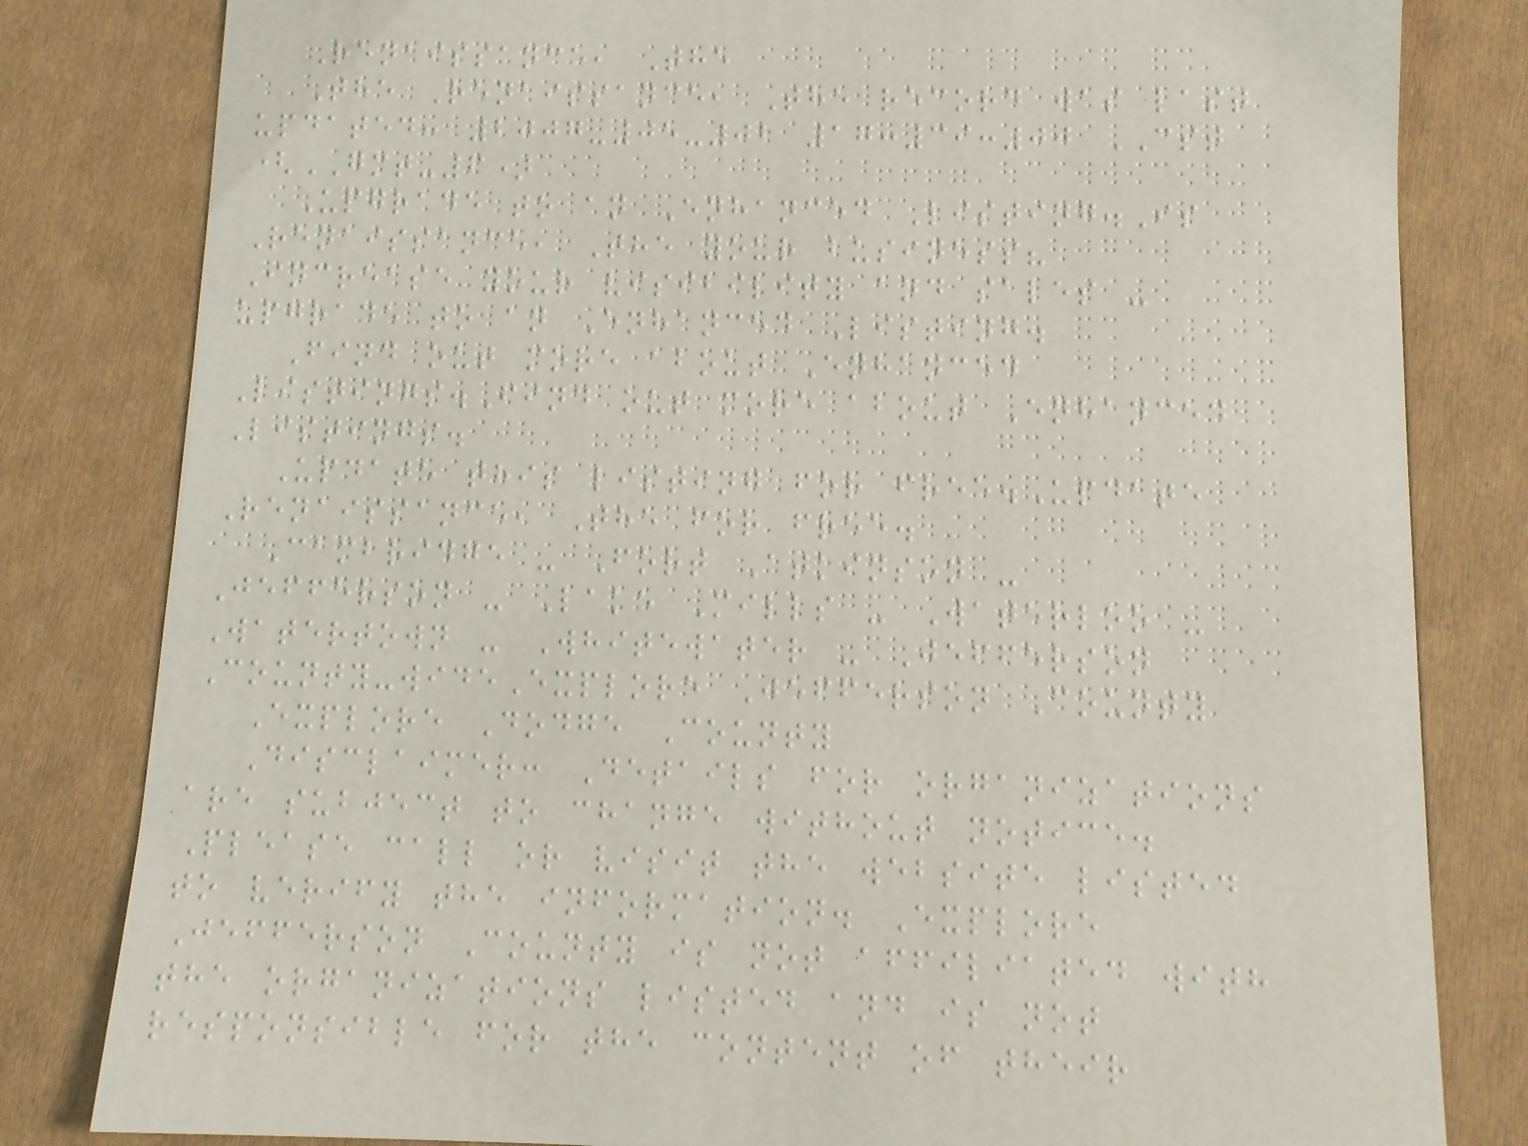Renaissance, The
The Renaissance, The record was last
updated: 2007-05-02 17:39:00 CST
(GMT-6)
Upgrade to an Enhanced Listing.Is
Renaissance, The your business?
Increase your visibility and sales -
upgrade to an Enhanced Listing.
Find out more about Enhanced
Listings.Find out more about Enhanced
Listings.
Update this listing for free.Update
Renaissance, The for free.
Cambridge - Fort Atkinson -
Jefferson - Lake Mills - Waterloo -
Watertown - Whitewater - Jefferson
County-wideExplore Jefferson County
Explore Dodge County
Disclaimer: Details for organizations
are subject to change without notice.
Please call or visit the website listed
to verify the information. Explore
Jefferson County is not affiliated with
the organizations listed and is not
responsible for the content of their
